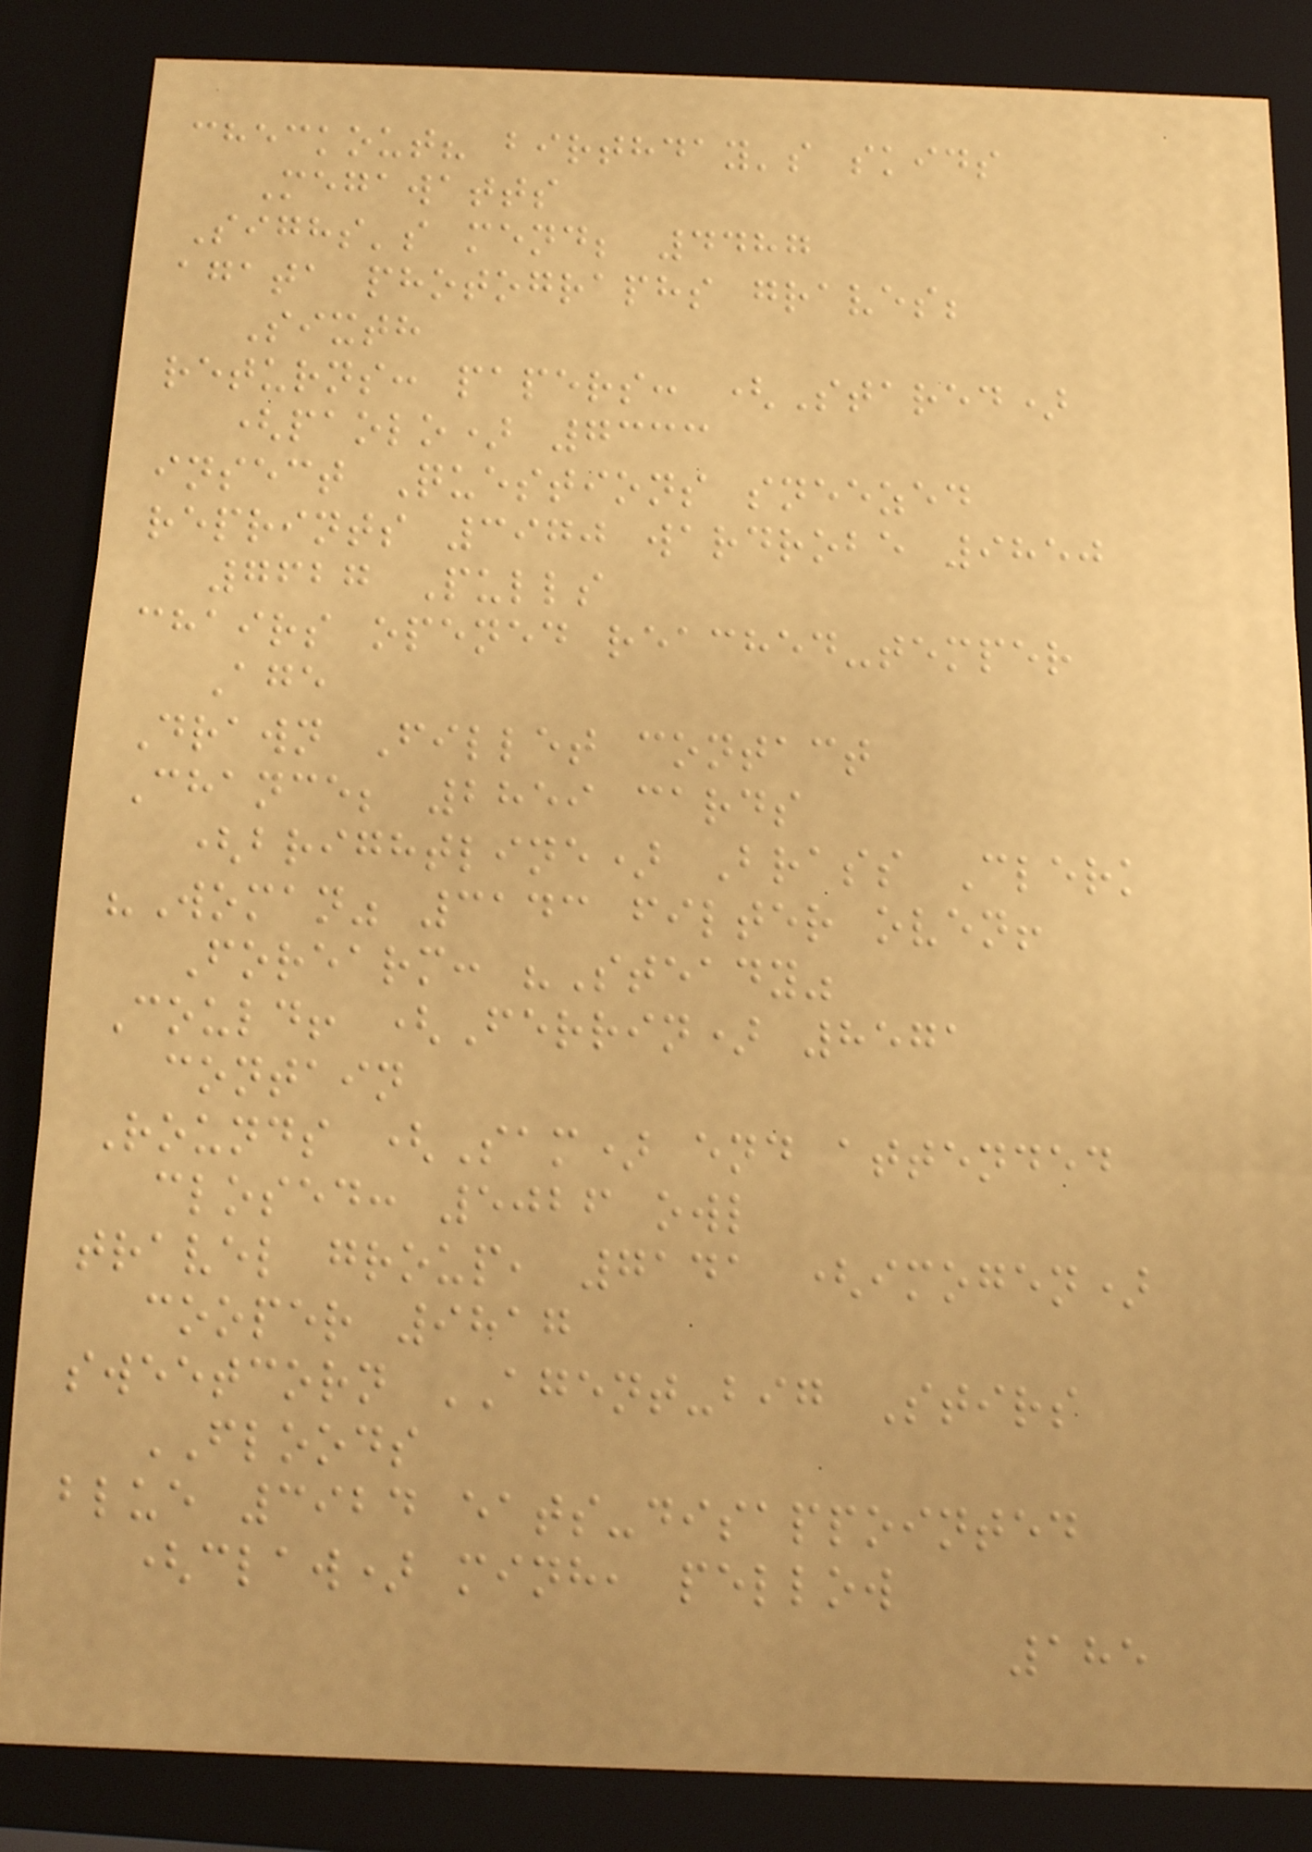checkout? birthday's skids
Megawatts
Sighs's mend; 4487
agata photographs graves;
Sixth
returns: papers: (Stared)
(paolo) 7333
insect Questions sneezed
reprints 3970 wardrobe 9850
7627 Pulls
chairs opened reached-temper
Age
Drawn Fillet contact
Chance; 2859 cards
(brightline) Brass Clerk
"Woman" 3143 filter oven!
Forearm: "Steady"
Could! (Ferrin) 8571
contain
Rounds (Sam) end attended
closed: 5026 owl
travel group, 7141 (imogen)
cooper 9817
sweetcorn AGENT-big Stirs
FLOODS
blue 3924 eats-disappointed
(claw) minh, pellow
185
